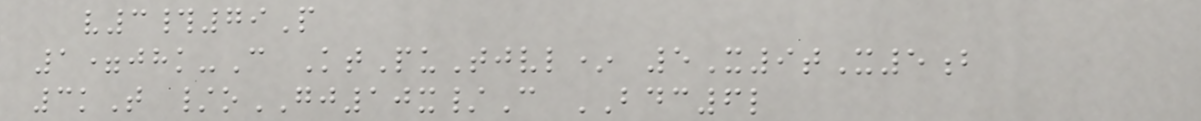v3#79P
1=jhk-C KtPuTjvl* 5X9tX5b
3kT /oGJ10x/C BDC6l
